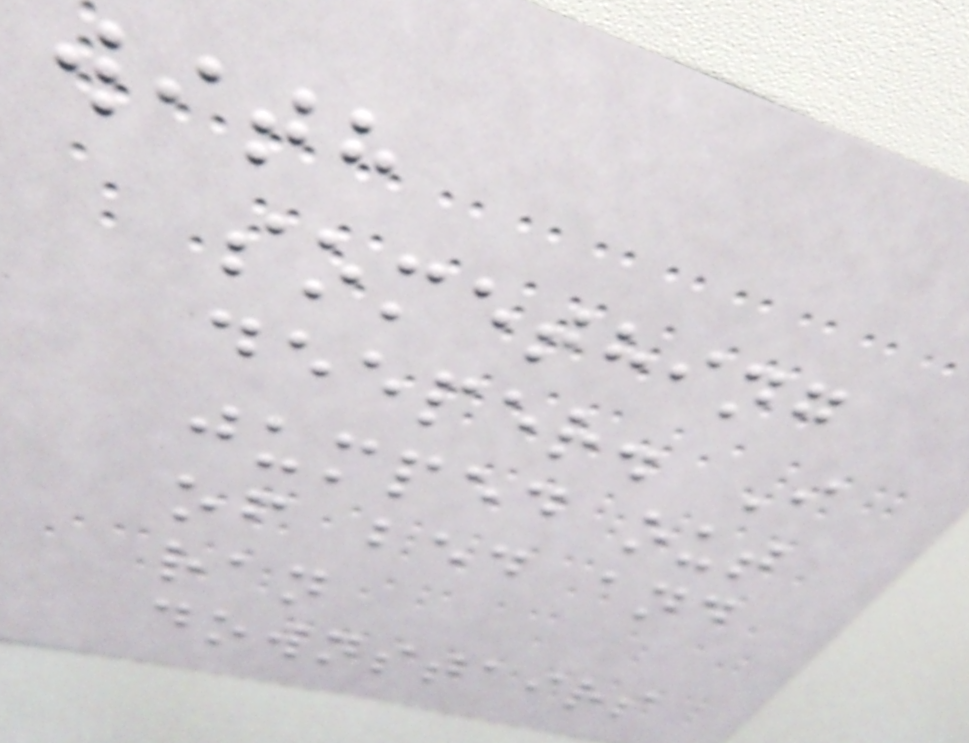with
something
deeper. I
jumped out
of bed and
ran
downstairs
